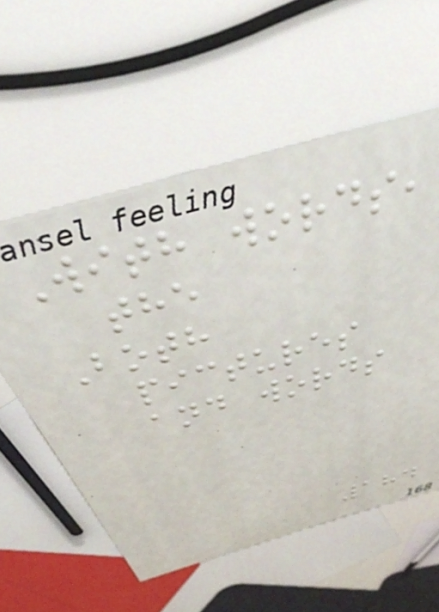With words,
the
Both
pictures
and words
184
